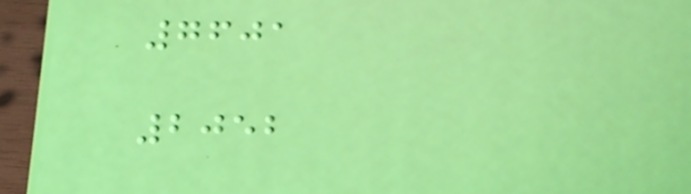7601
2052
